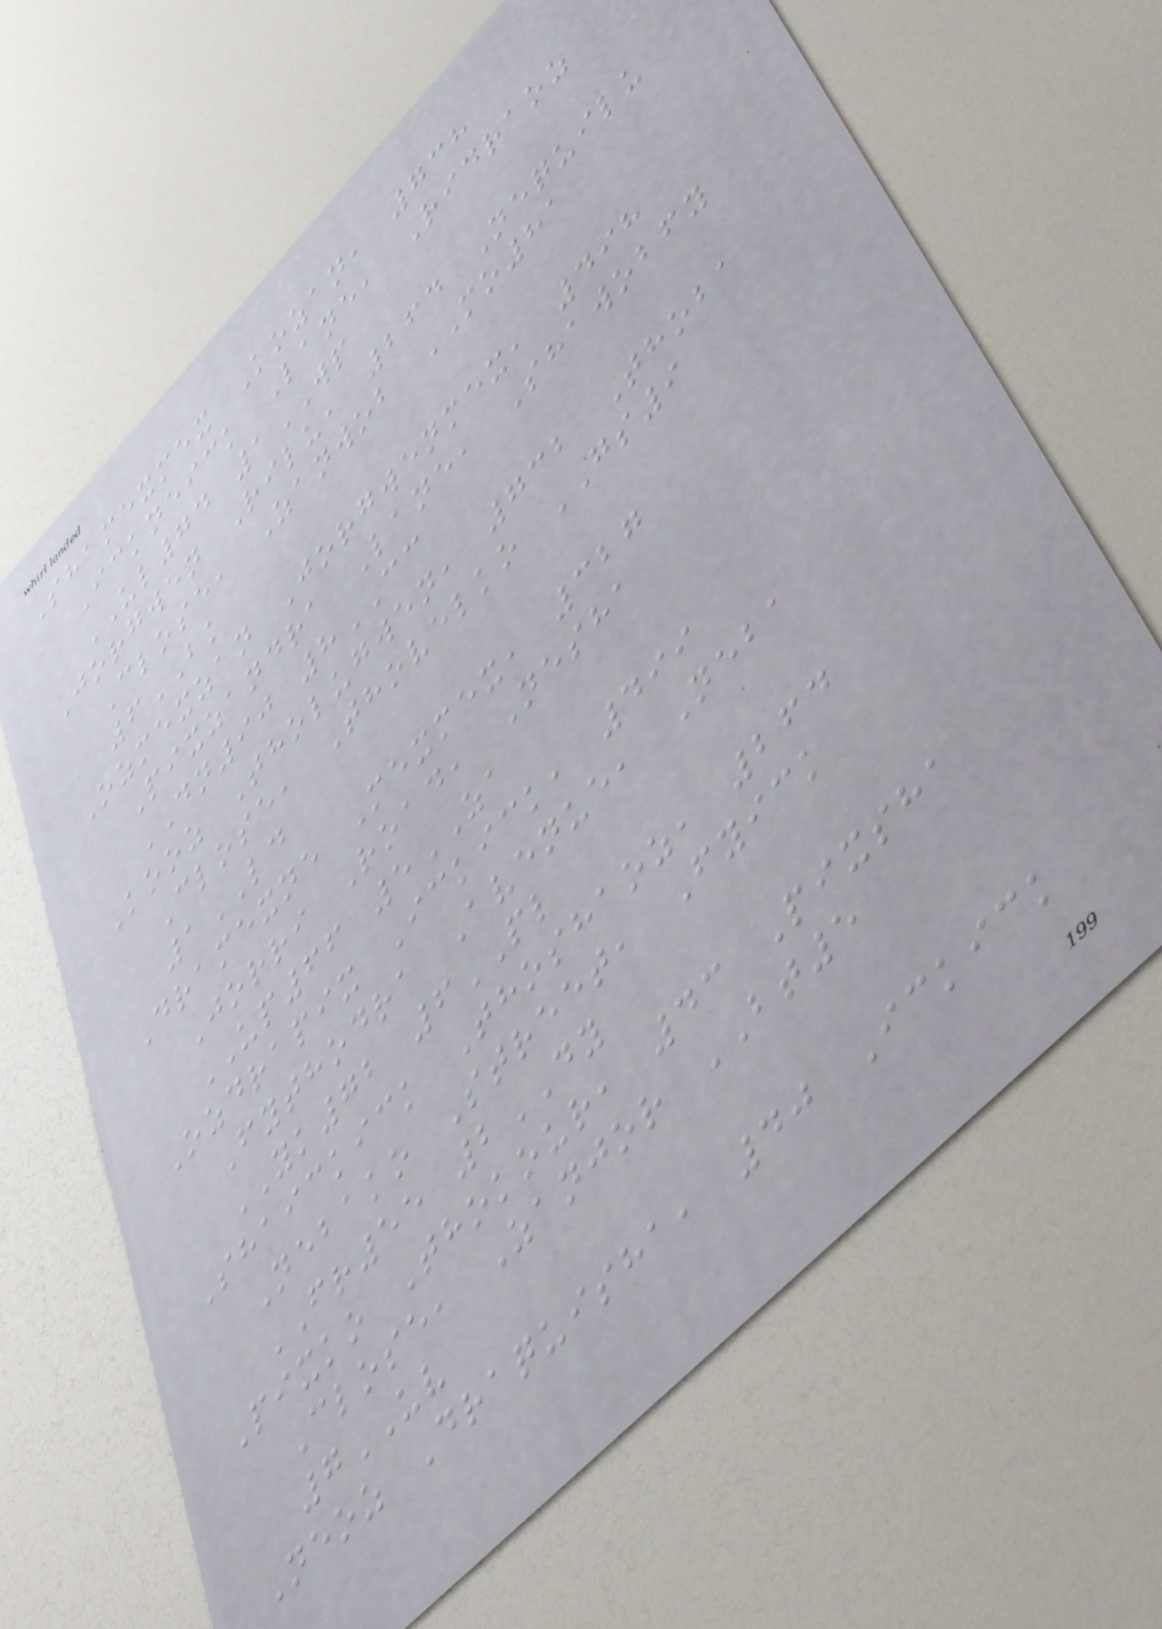Shamexmex Kozan, 738
Ickneick Lane, Ridraoz
UL74 1WP
Jorgwen Rilu, 264 Nequilu
Close, Zanwob MO81
6BK
Ozmexzan Jorgwenmex, 498
Pixzandra Lane, Shawobfy
DN90 8CC
Kooz Tholugwen, 732 Thoba
Close, Thovelko GS9
1LD
Dramexne Mexmex, 327
Jorri Road, Nesha
UP66 5ZA
Ozdrapix Ickick, 499
Fythodra Avenue, Neba
YK72 6PL
Shaickick Thoshaoz, 264
Nebako Street, Fyick
FR55 2DY
Pixko Thokour, 43 Pixsha
Close, Zanjor BT5
7UV
Neoz Draquisha, 40 Ickick
